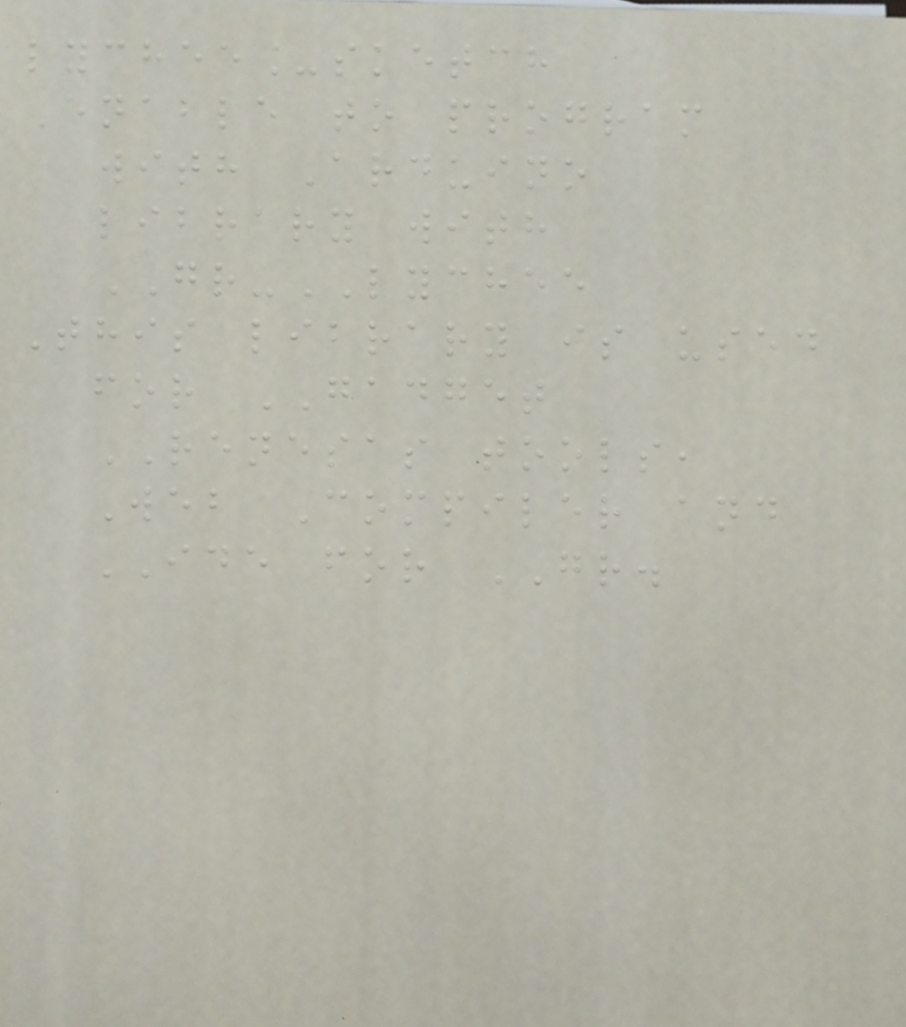lychee_sketch
Enable to program
with Arduino
library with
GR-LYCHEE
This library is used
for GADGET
RENESAS tools,
Web Compiler and
IDE for GR.
